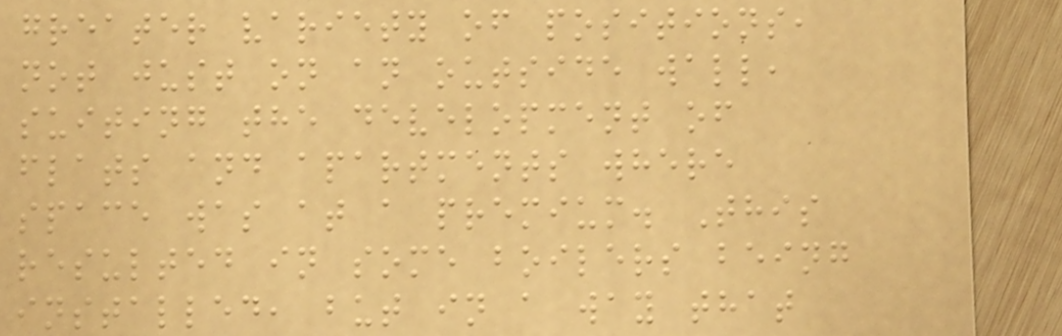greater variety of positions,
not just on an outside wall,
suiting the development of
flats and apartments where
space was at a premium. This
resulted in some boilers being
installed, but in a way that
